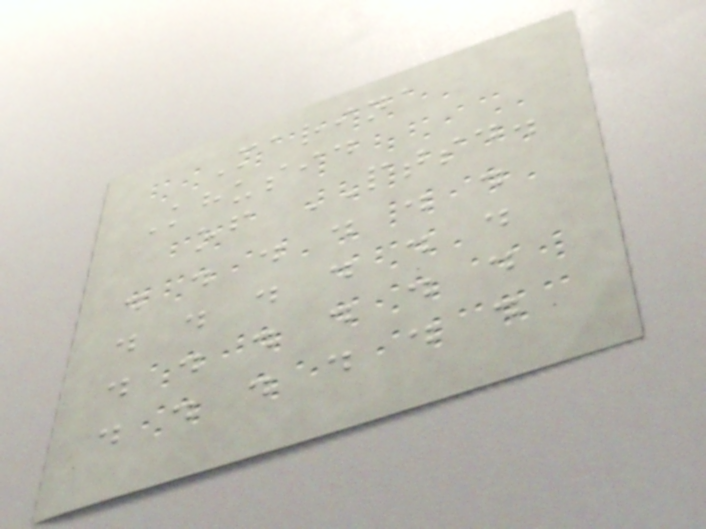Marina
Khusid
of PTSD.
. . . . . .
. . . . . .
. . . . . .
. . . . . .
